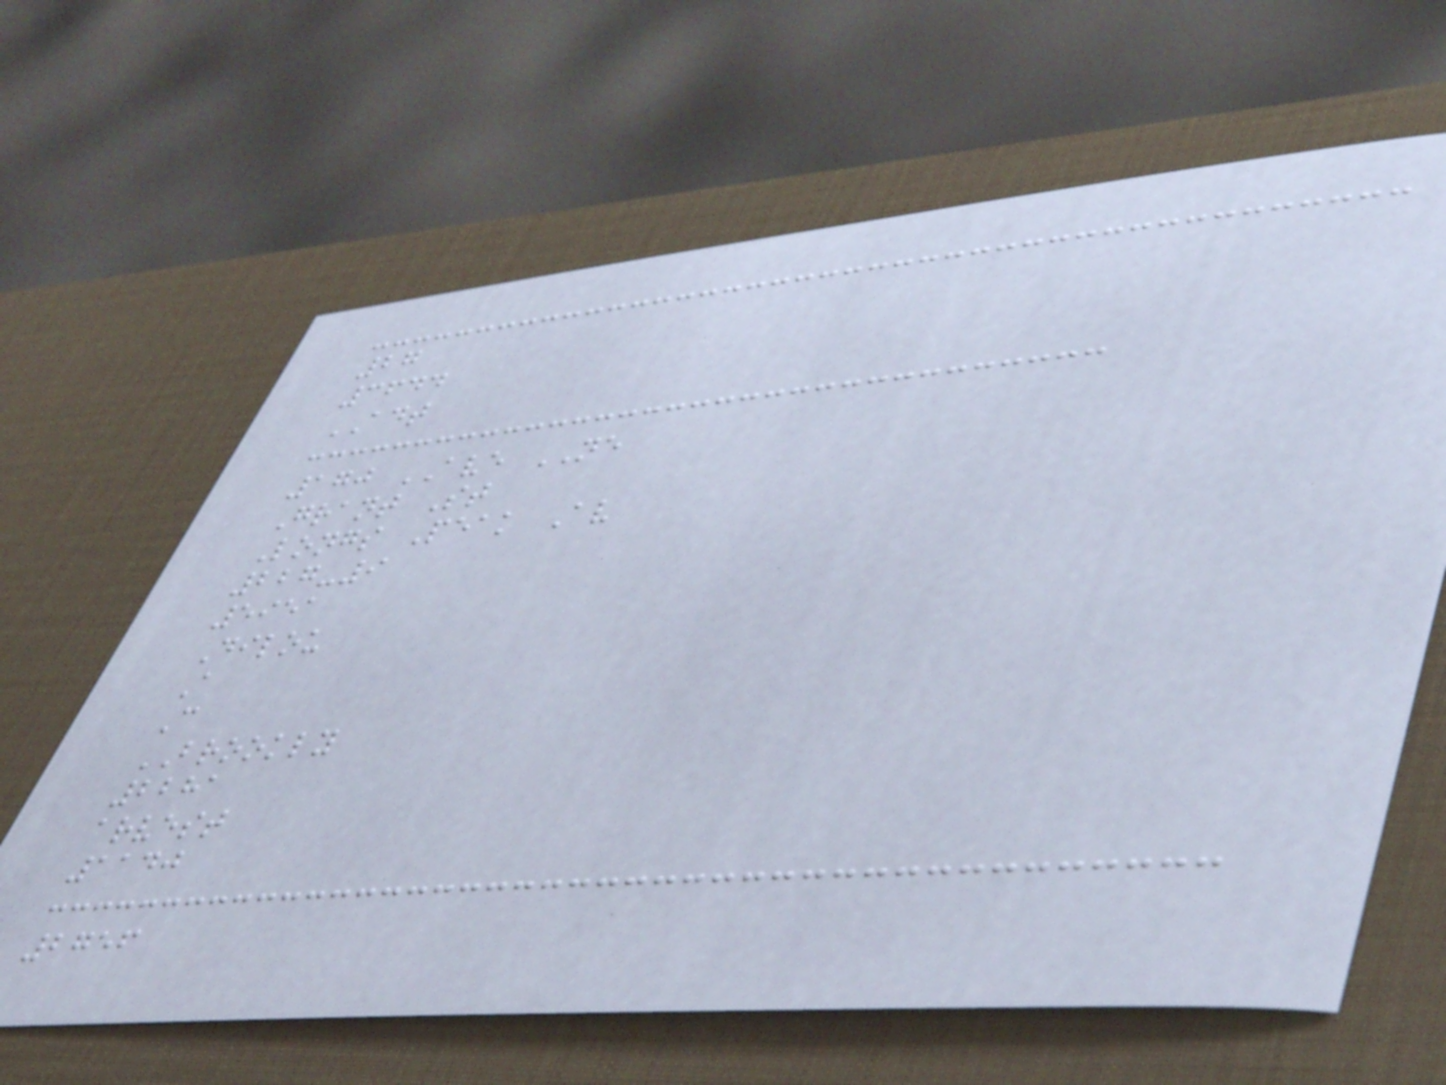27
3644
ADT
170 AVE NE
Grant St
Longs Peak Av
227-9
5951
Dilou
A
C
BROOKLY
2281
arvest
1140
2756
